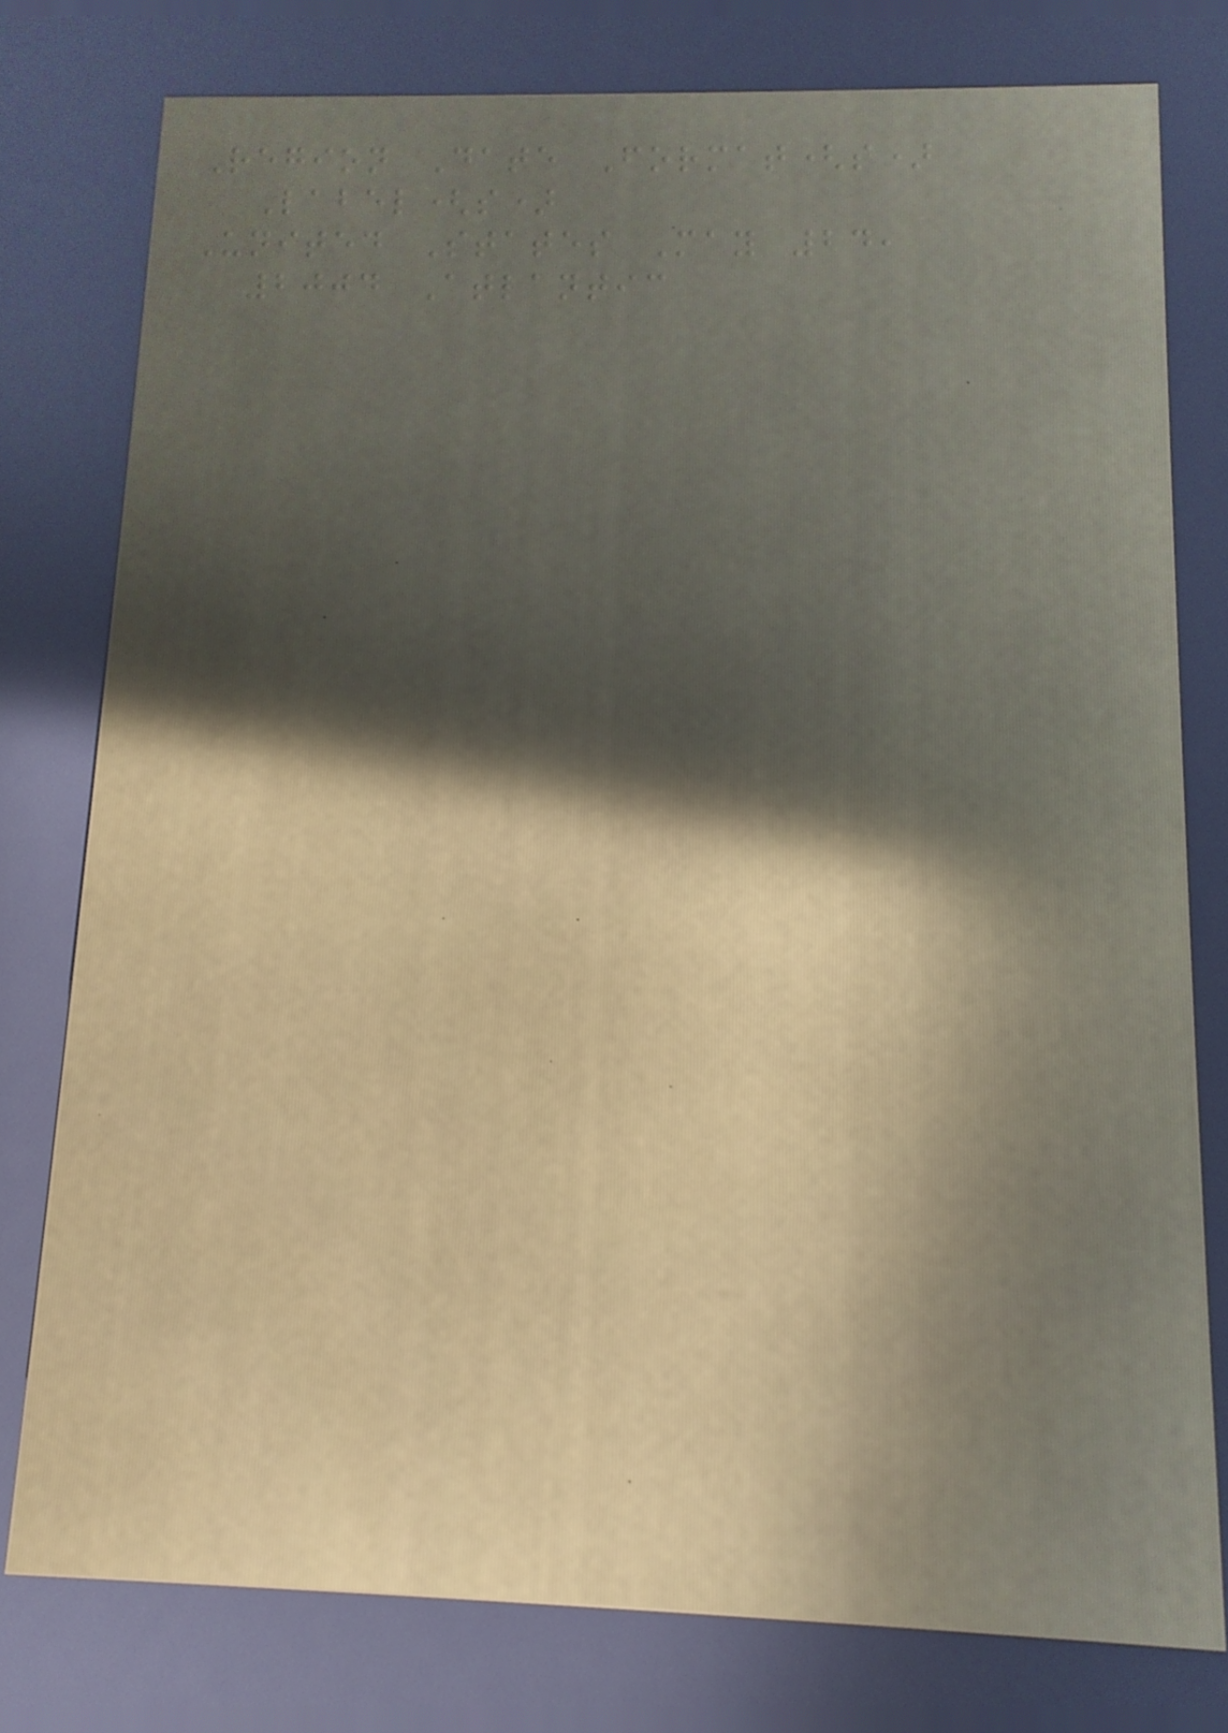Region Date Format(s)
Label(s)
United States May 24,
2004 Atlantic
